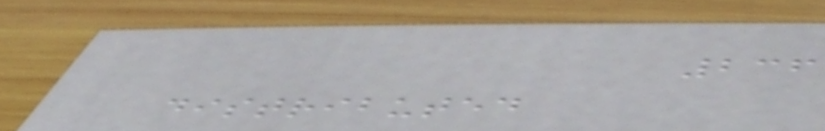236
distributed
